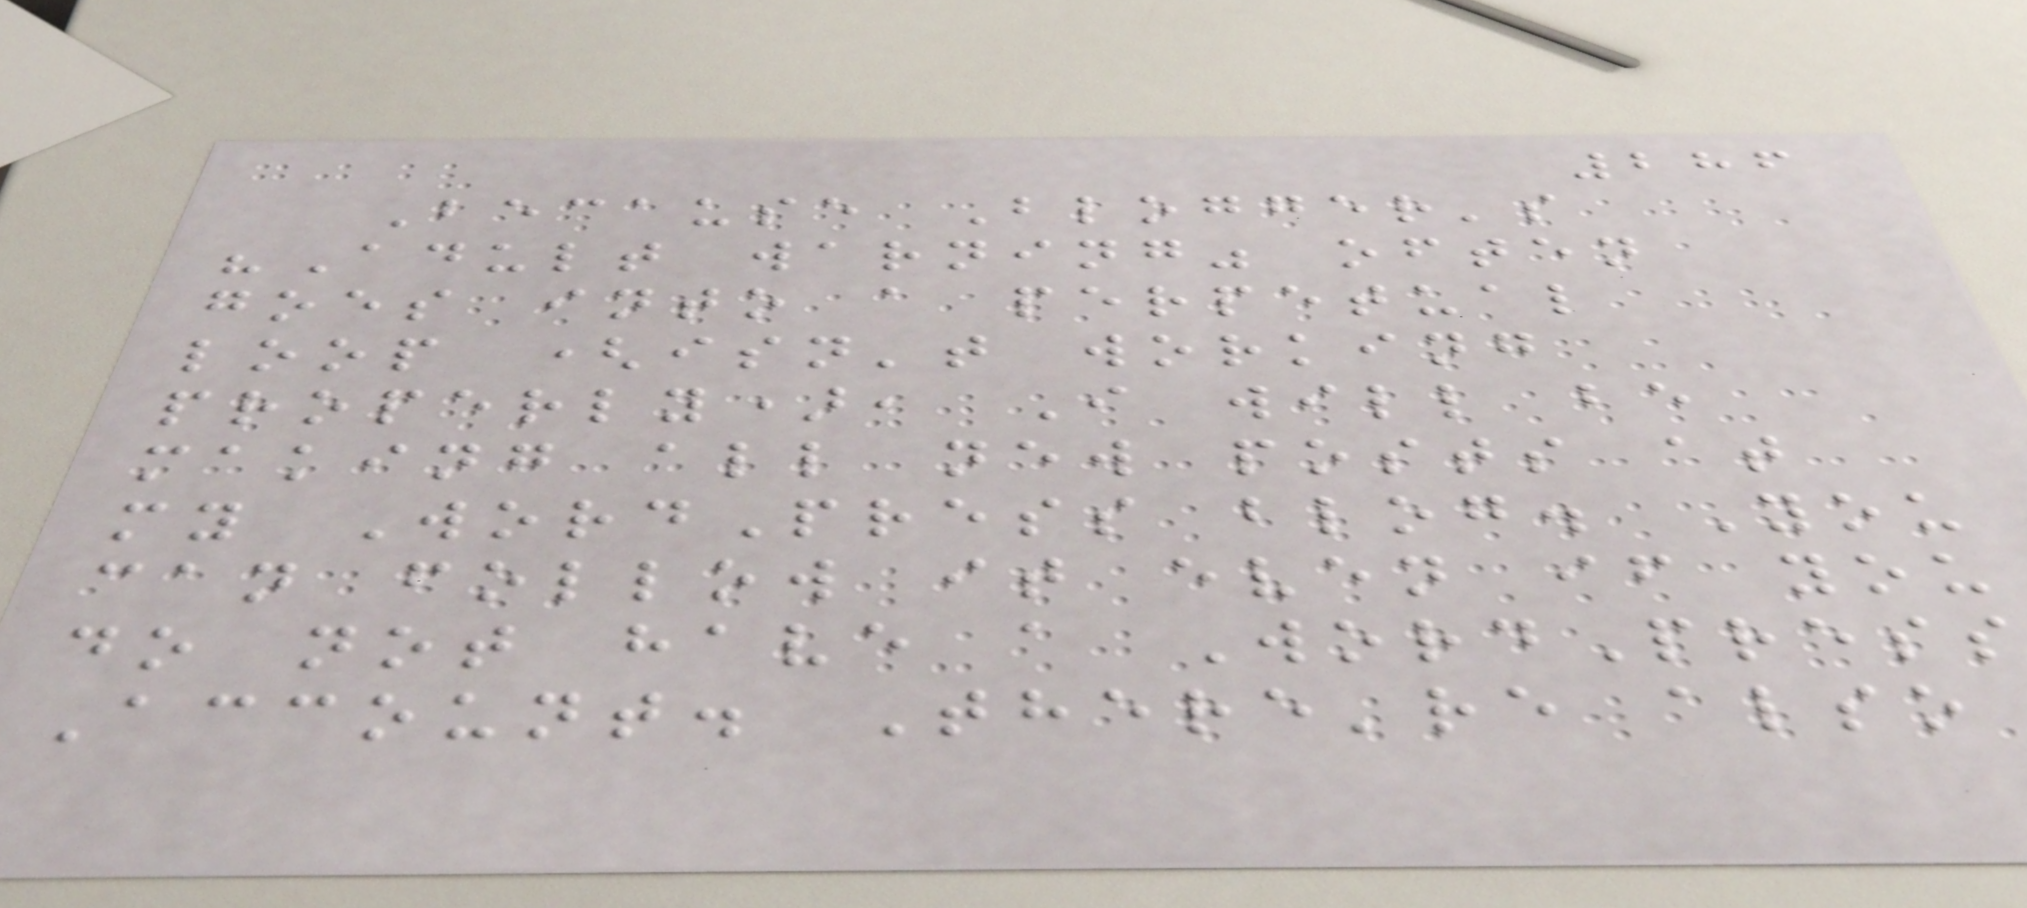286
Because Blogger's
"Adult warning" often
goes into a perpetual
loop (isn't working
properly), I will be
making all new posts at
my WordPress blog. You
can follow it even if you
do not have a WordPress
Account. There're also
